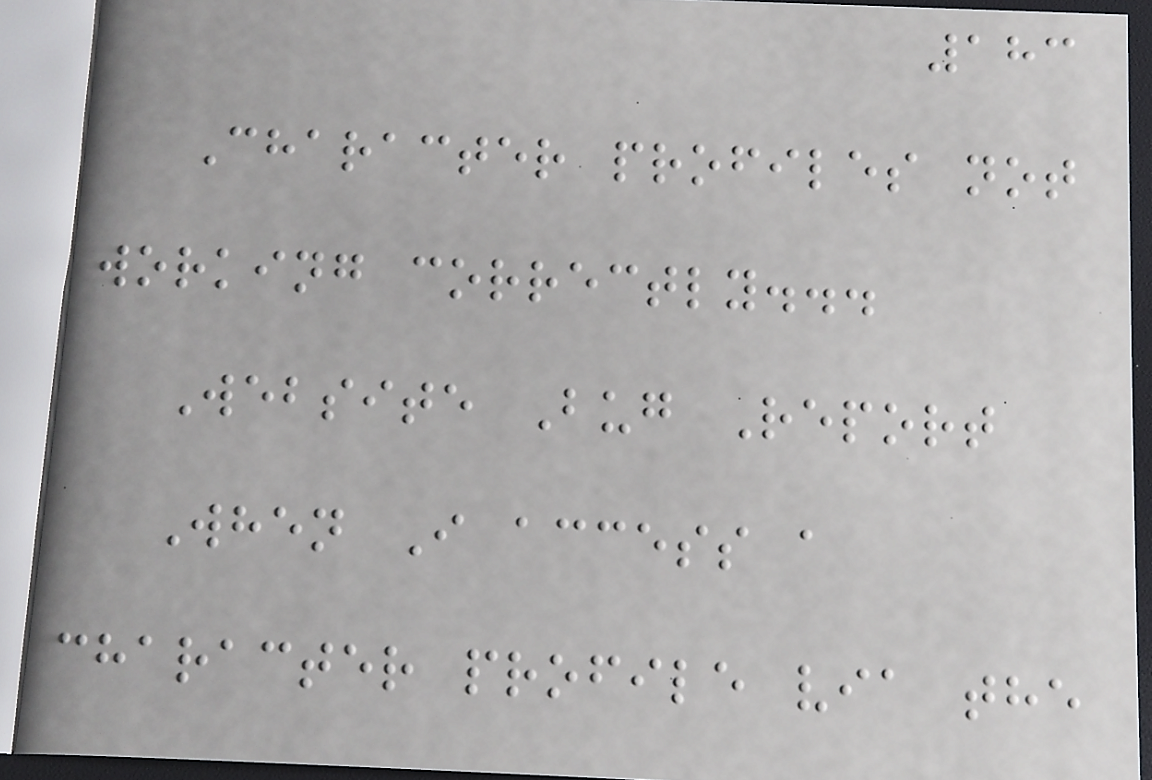183
Character profiles not
working correctly...
Website Bug Report
When I access a
character profile via the
